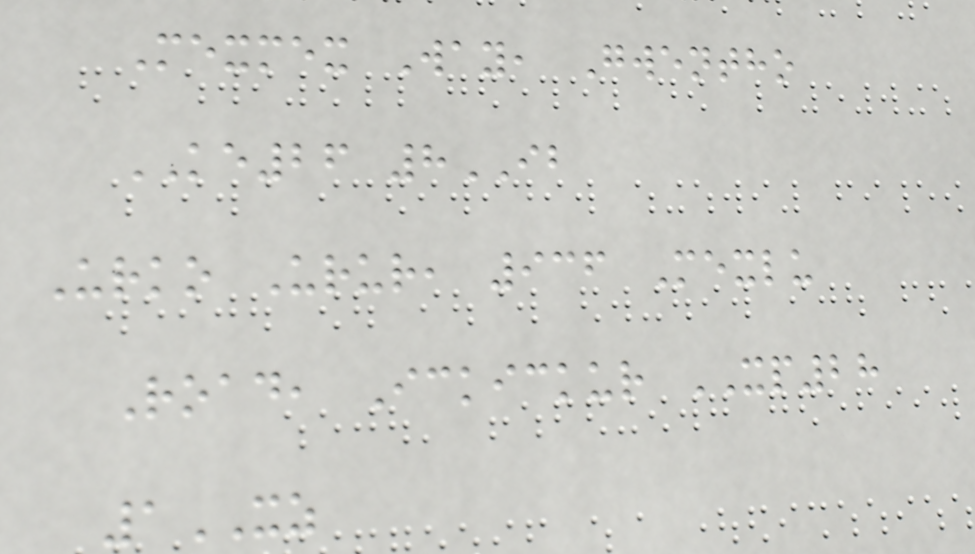Mexmex Way, Gwentho
KE26 8IB
Urko Urur, 936 Mexlu
Road, Ickickur XP28
1XZ
